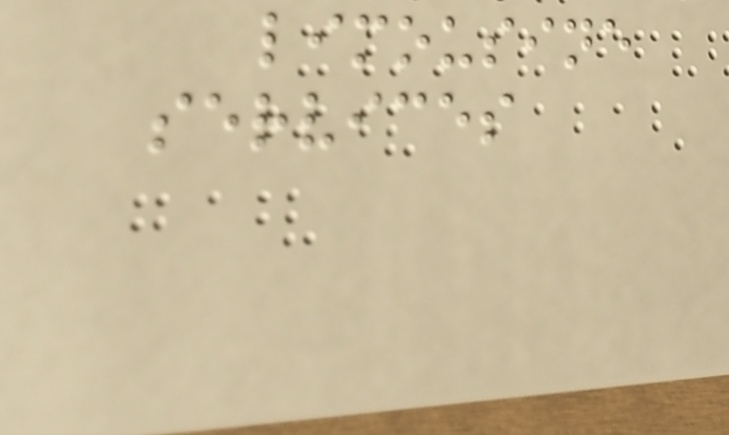limousine
services
